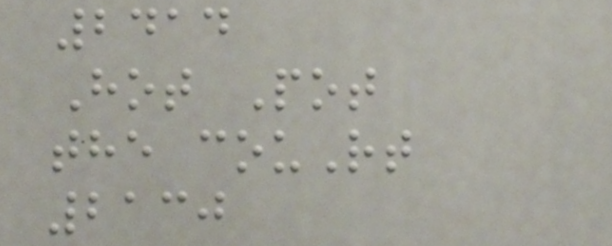2414
Hot Pot
the couRt
2130
